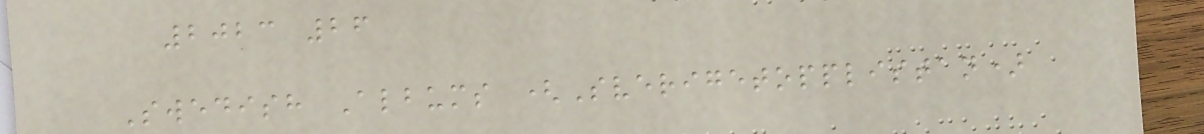2023 26
Swedish Albums (Sverigetopplistan)
